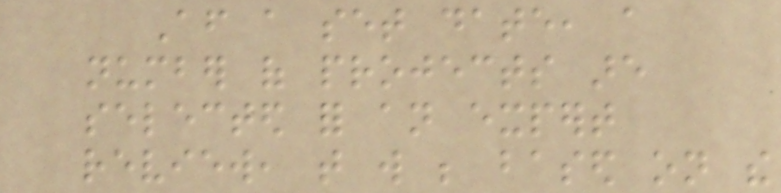After a set date, a
number of projects are
selected for an expert
review, that will be based on the
